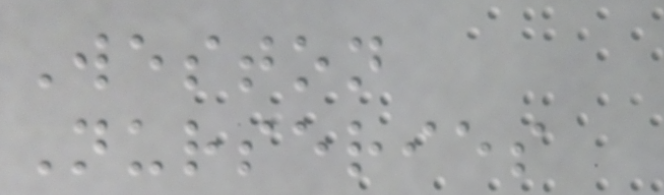Weston
Nurseries
